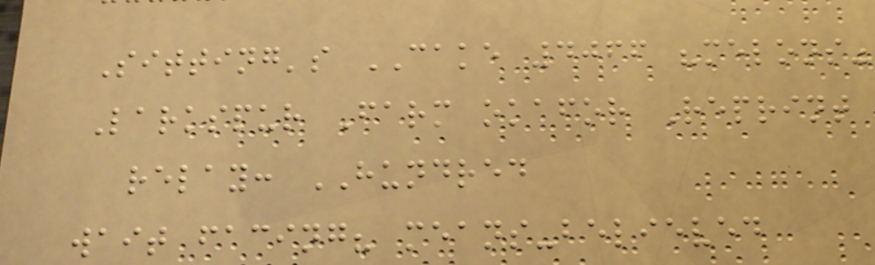Sitting's CAKE 4066 "melons"
Larkspur Farm okafor Reprint
relay: HUNDRED
wait facing? means-believed
